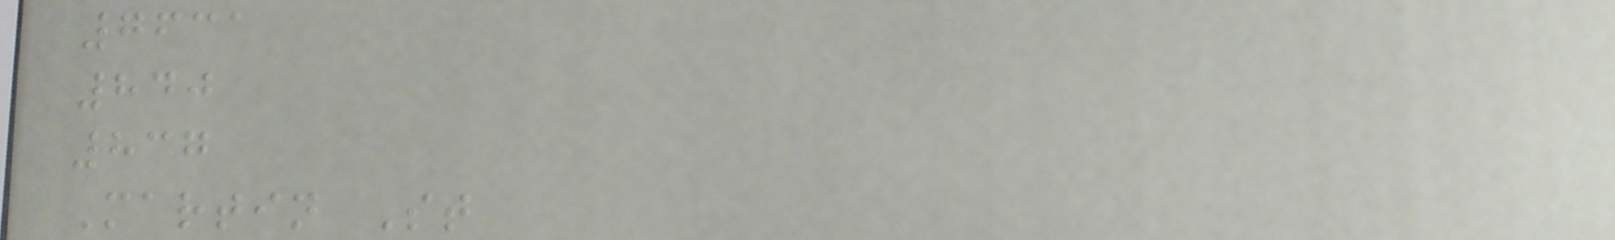7631
840
837
Martin St
